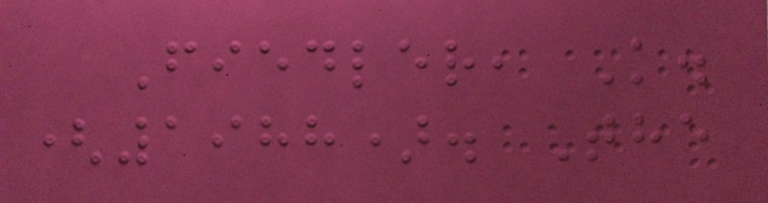Fiedler, K.
(1988). The
